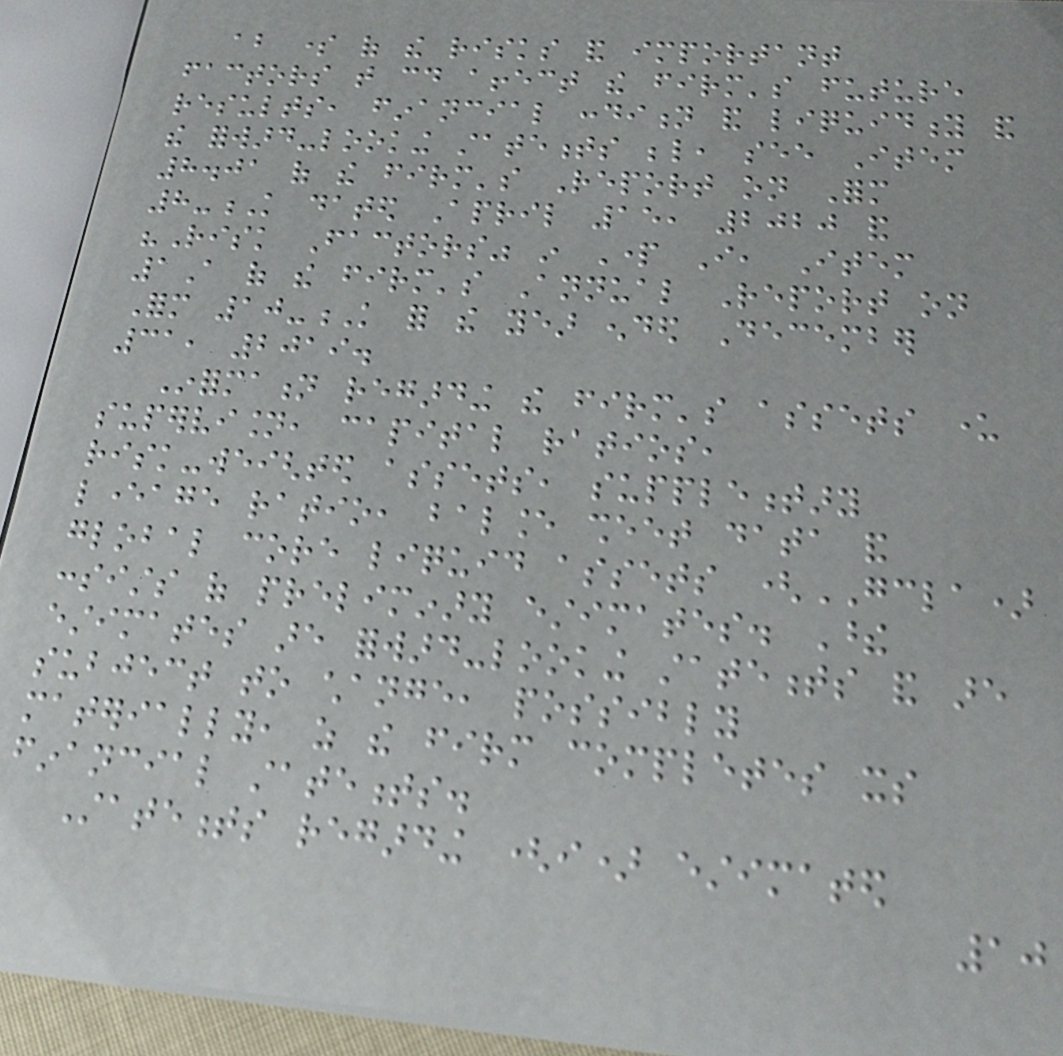about some of the risks and important
factors that could affect the firm's future
results, financial condition and liquidity and
the forward-looking statements below, see Item
8.01 of the firm's Report on Form
8-K dated April 15, 2020 and
"Risk Factors" in Part I, Item
1A of the firm's Annual Report on
Form 10-K for the year ended December
31, 2019.
Information regarding the firm's assets under
supervision, capital ratios,
risk-weighted assets, supplementary
leverage ratio, balance sheet data and
global core liquid assets (GCLA)
consists of preliminary estimates. These
estimates are forward-looking statements and are
subject to change, possibly
materially, as the firm completes its
financial statements.
Statements regarding (i) estimated
10
